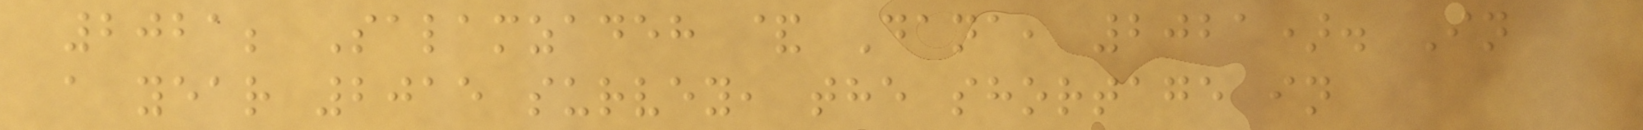2021; Salamzadeh & Dana, 2021). In
a year 2015 survey, the shortage in
